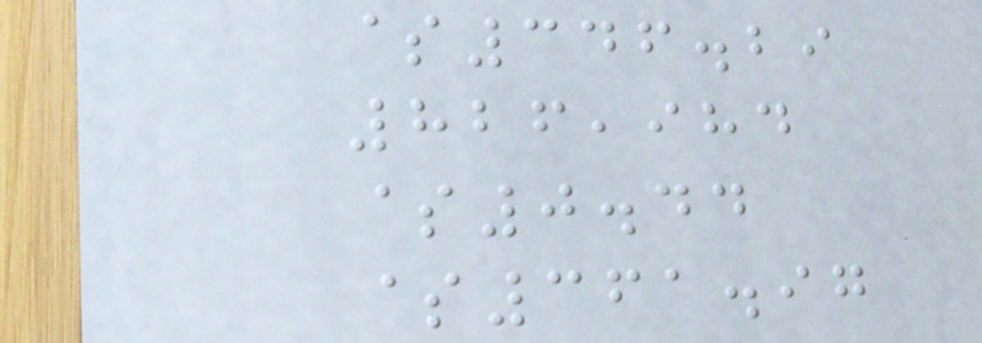$346.29
826,984
$0.44
$361.97
